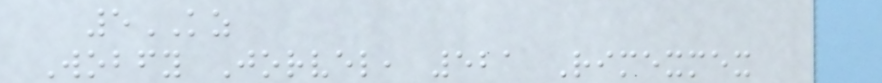5KZ
Wobfy Jorvel, 521 Rimexmex
